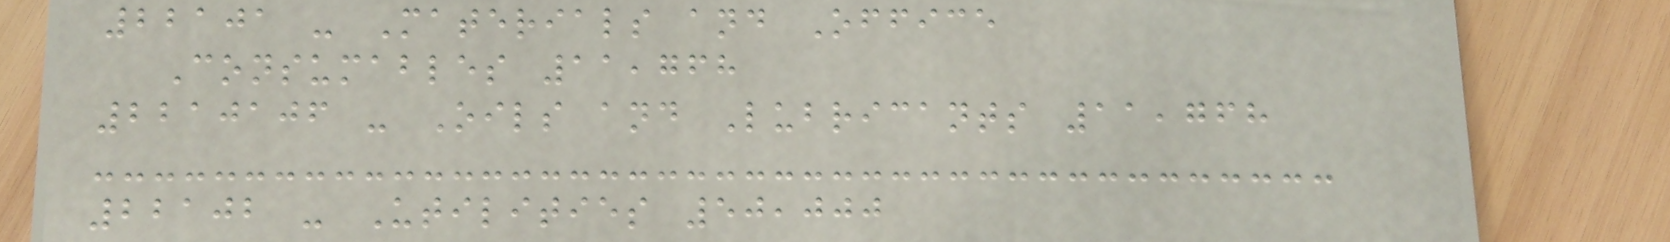22101 - Materials and Office
Consumables 11,768
2210106 - Oils and Lubricants 11,768
22102 - Utilities 50,000
